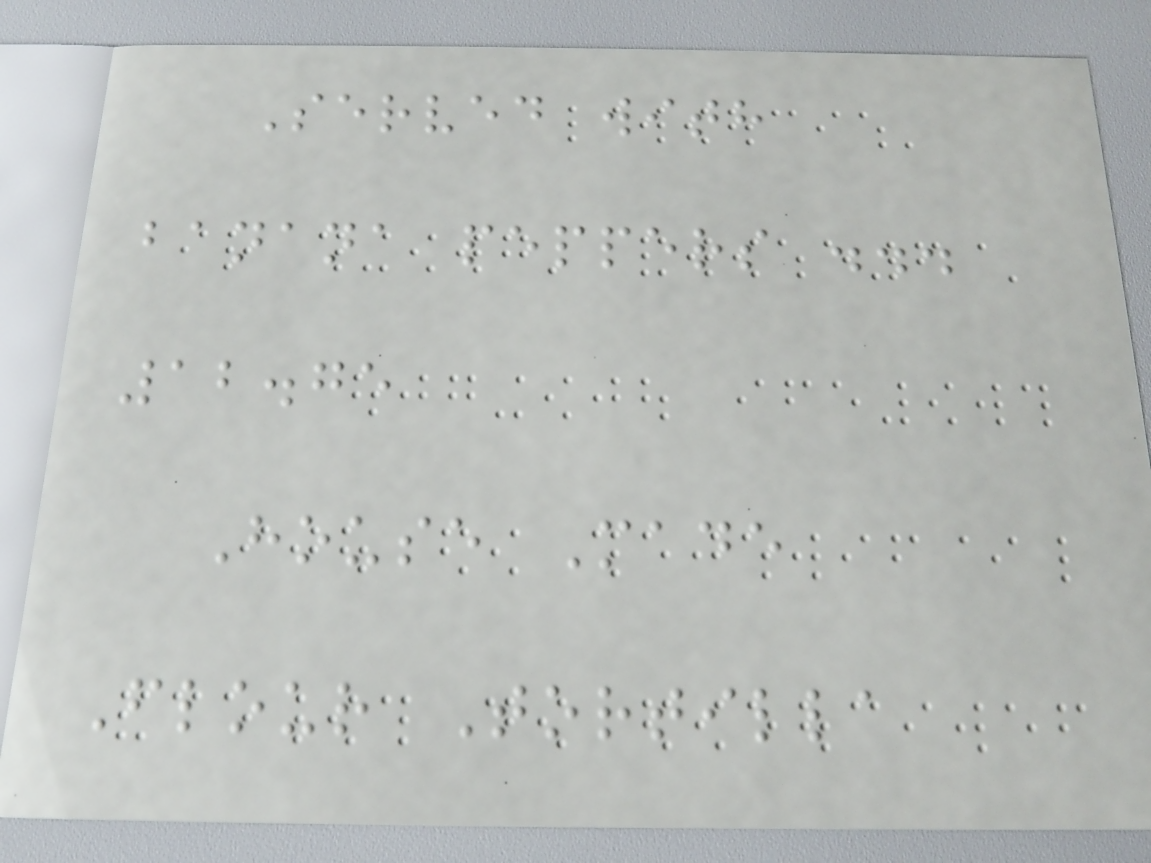Served with
banana peppers ...
12.75
House Made
Flour Tortilla
